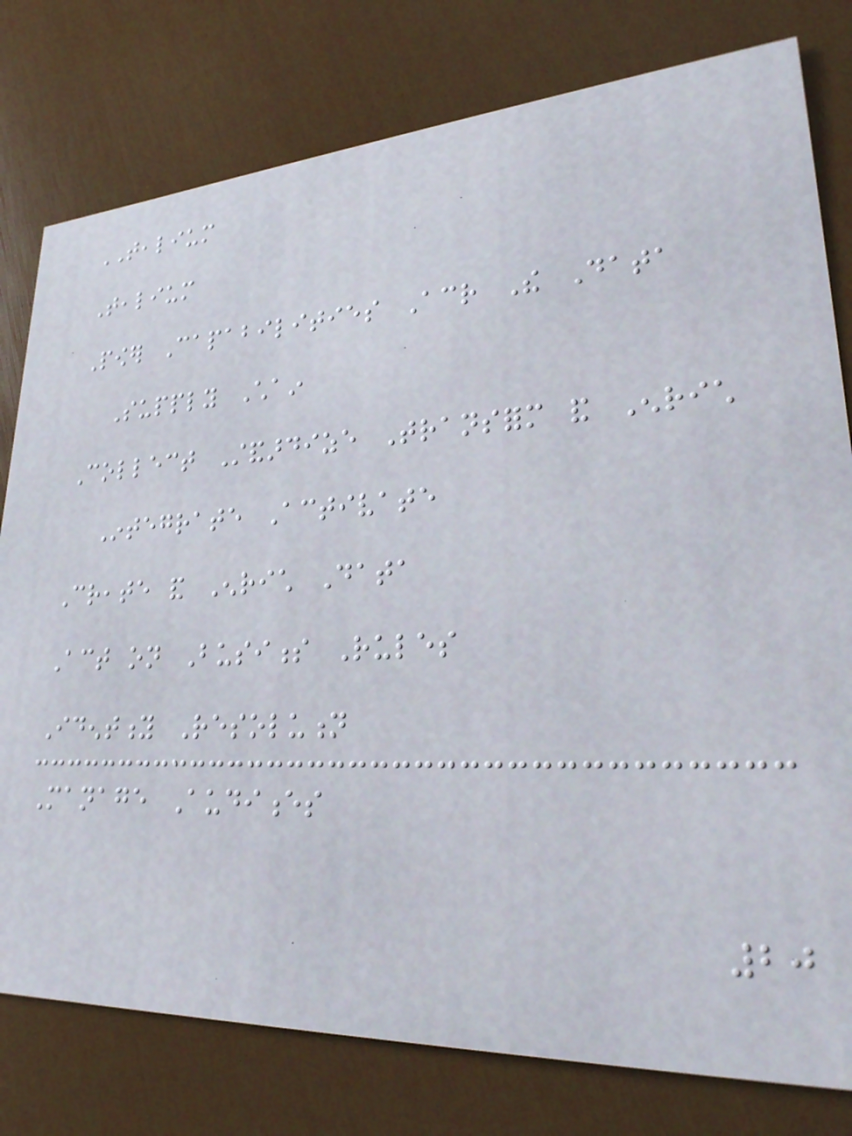TEALIUM
Tealium
Power Capabilities Across The Data
Supply Chain
Collect Standardize Transform and Enrich
Integrate Activate
Create and Enrich Data
Act on Business Rules
Identity Resolution
Manage Audiences
20
